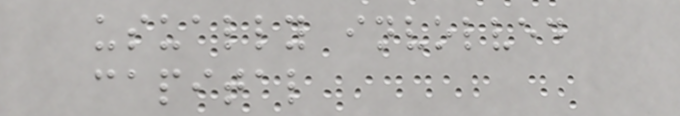usually involved
capital
